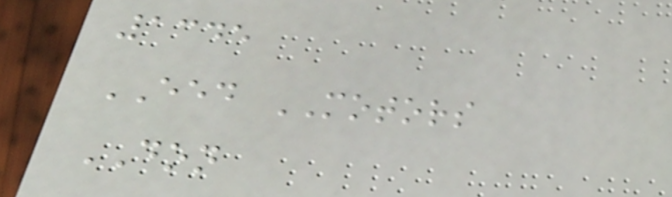1345
EED MOTORS
DON
